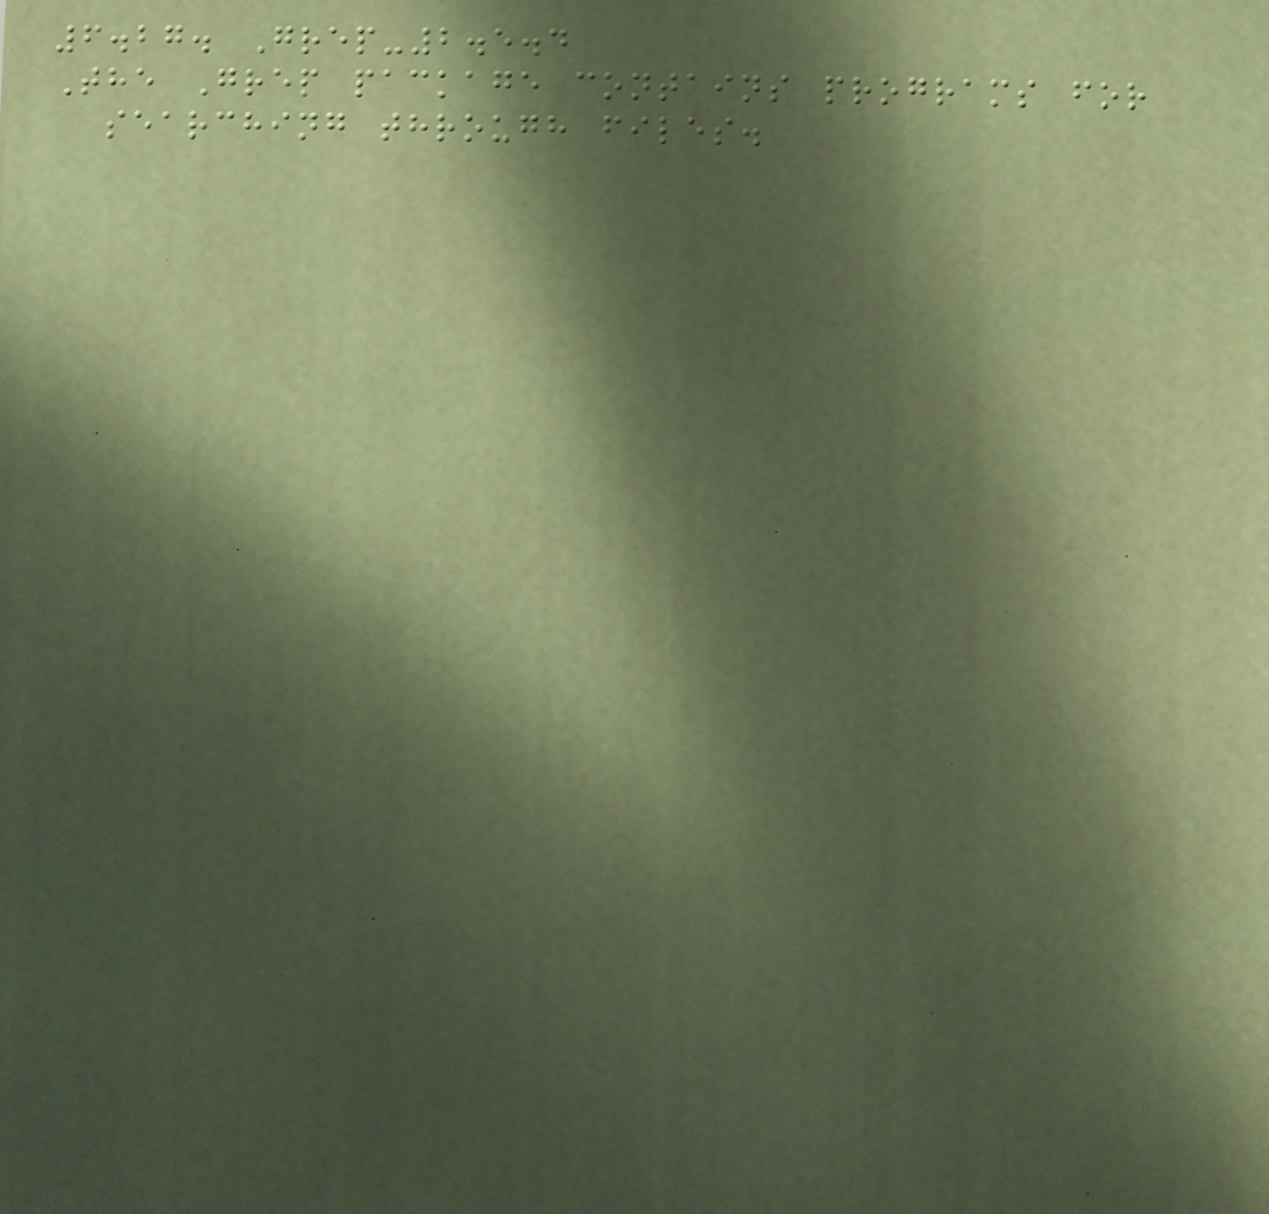6.27. Grep-2.5.4
The Grep package contains programs for
searching through files.
